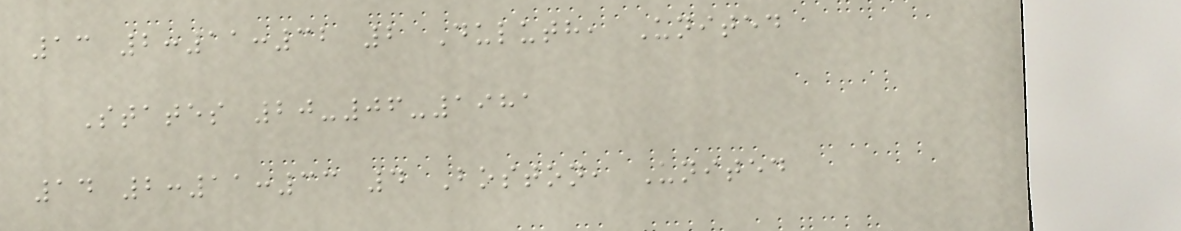13 2:11:32 2 Duluth, United
States 20-06-1981
14 2:11:33 4 Boston, United
